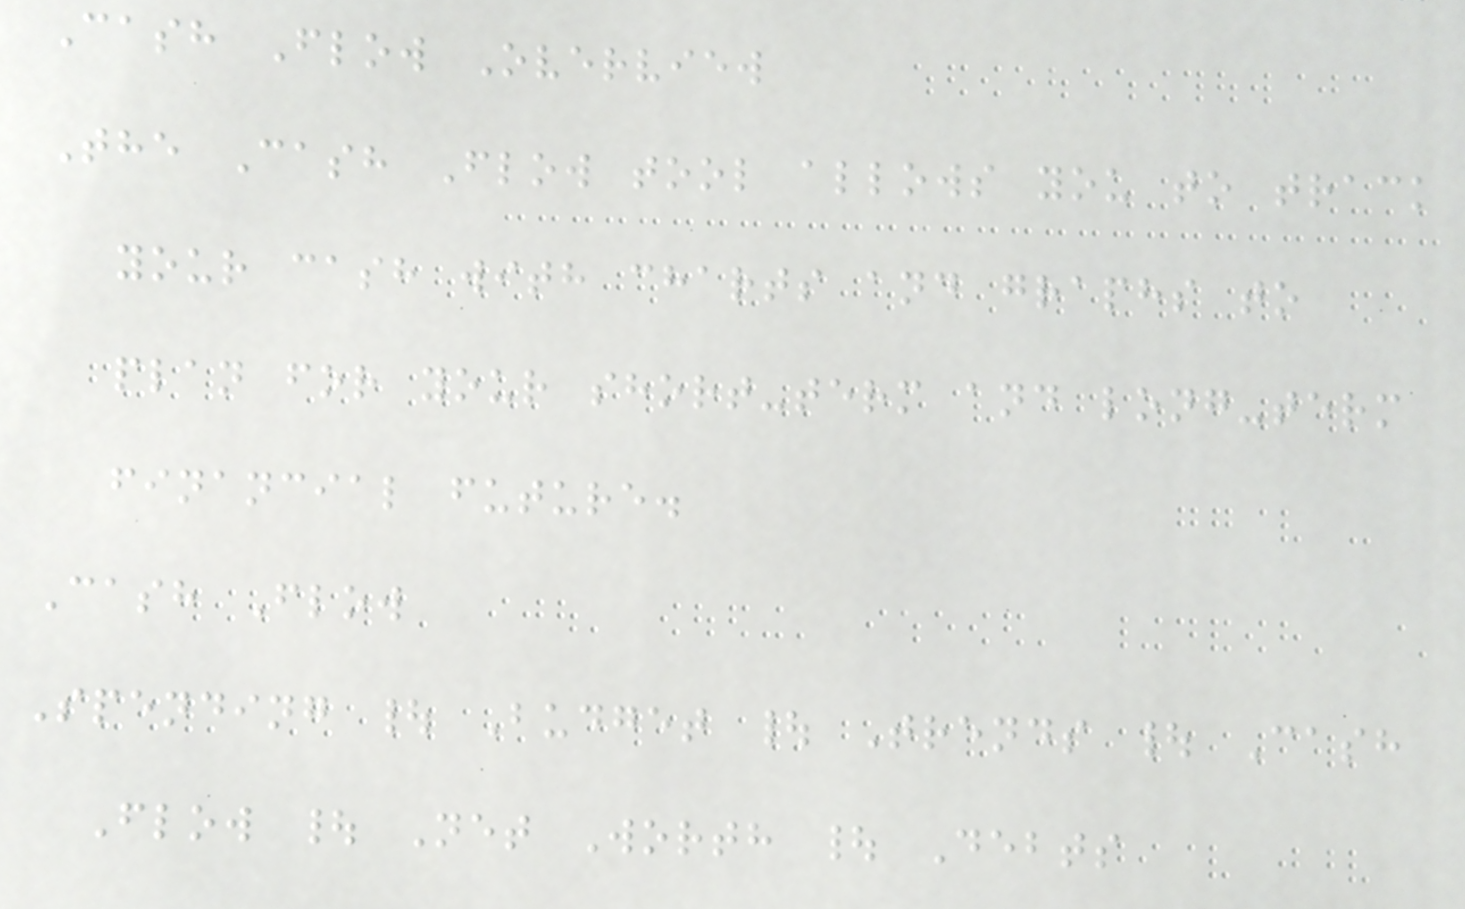Cash Flow Overview
The Cash Flow tool allows you to track
your cash with charts and graphs to
plan for your short-term and long-term
financial future.
Cash Flow
Spending | Budget | Trends | Cash
Flow | Net Worth | Debts
